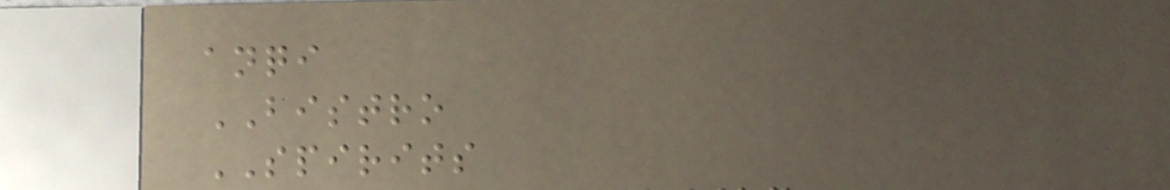anqi
BISTRO
SPIRITS
